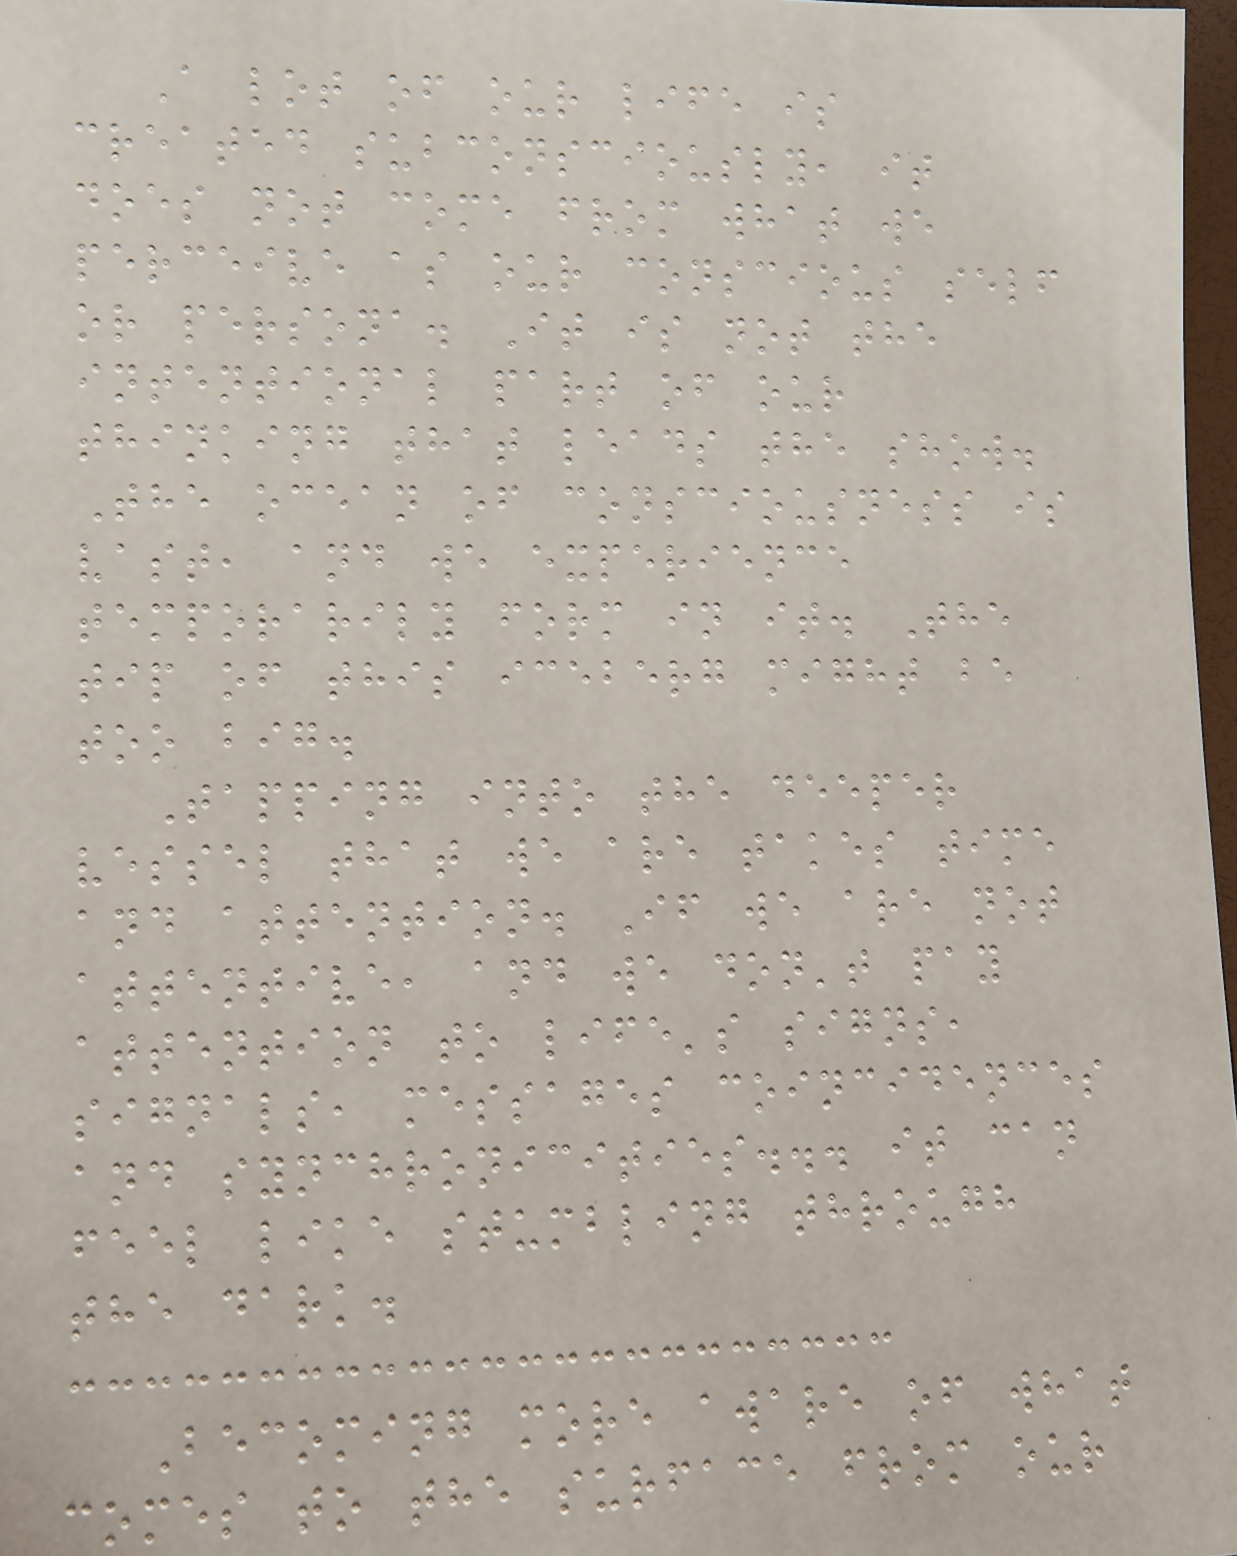A lot of our life is
created subconsciously, it
does not come from what we
perceive as our conscious self
or persona. It is not the
intentional part of our
thinking that leads the show.
The ocean of consciousness is
vast, and we experience
temporarily form in it. The
tip of this iceberg might be
too big.
Tapping into the deeper
vessel that we are takes time
and attention. If we are not
attentive, and we don't pay
attention to life's signs,
signals, messages coincidences
and synchronicities... it can
feel like stumbling through
the dark.
Becoming more aware of what
comes to the surface from our
